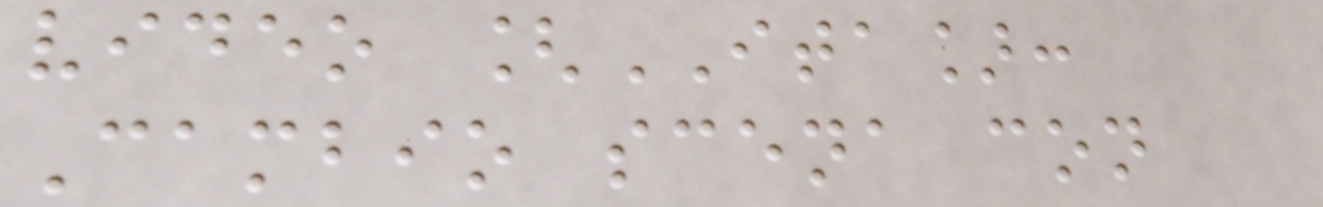video [ITA]:
Cambio scena con
